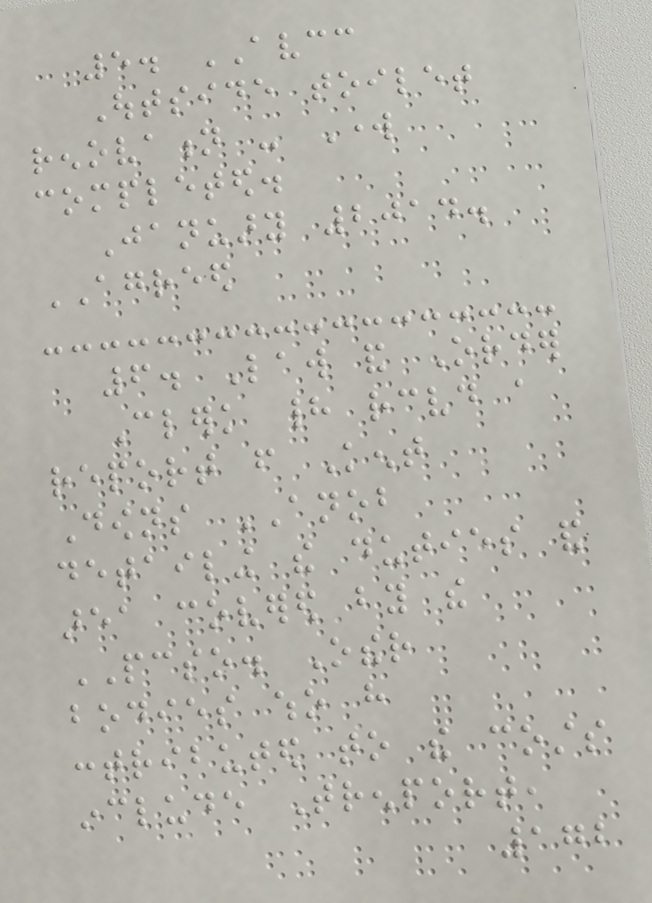5. AVCC
Outside toilet
renovation - Work
completed.
January 2014.
AGREED
6. Law and Order
Clerk had received a
report from Kent
Downs ANOB
detailing the duties and
area covered by the
PCSO. Other
bodies who have
contributed to the costs
include Trenport,
172
